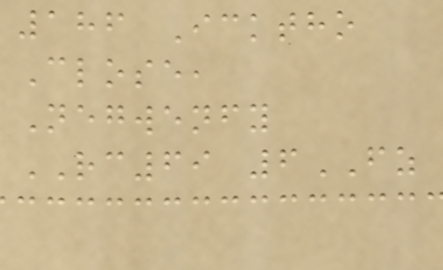186 Icktho
Close,
Negwenfy
RC69 6FZ
